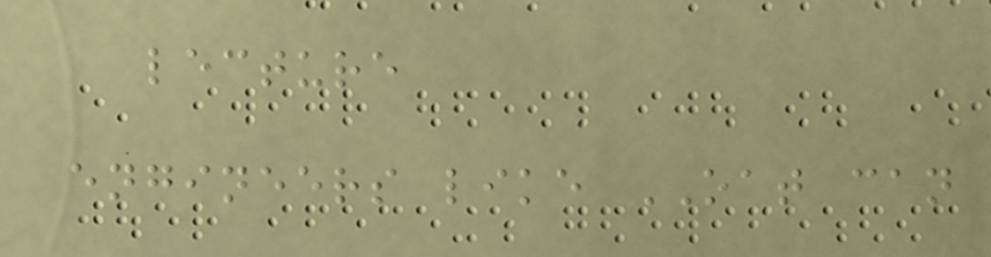lecture
engineers like OAT can
